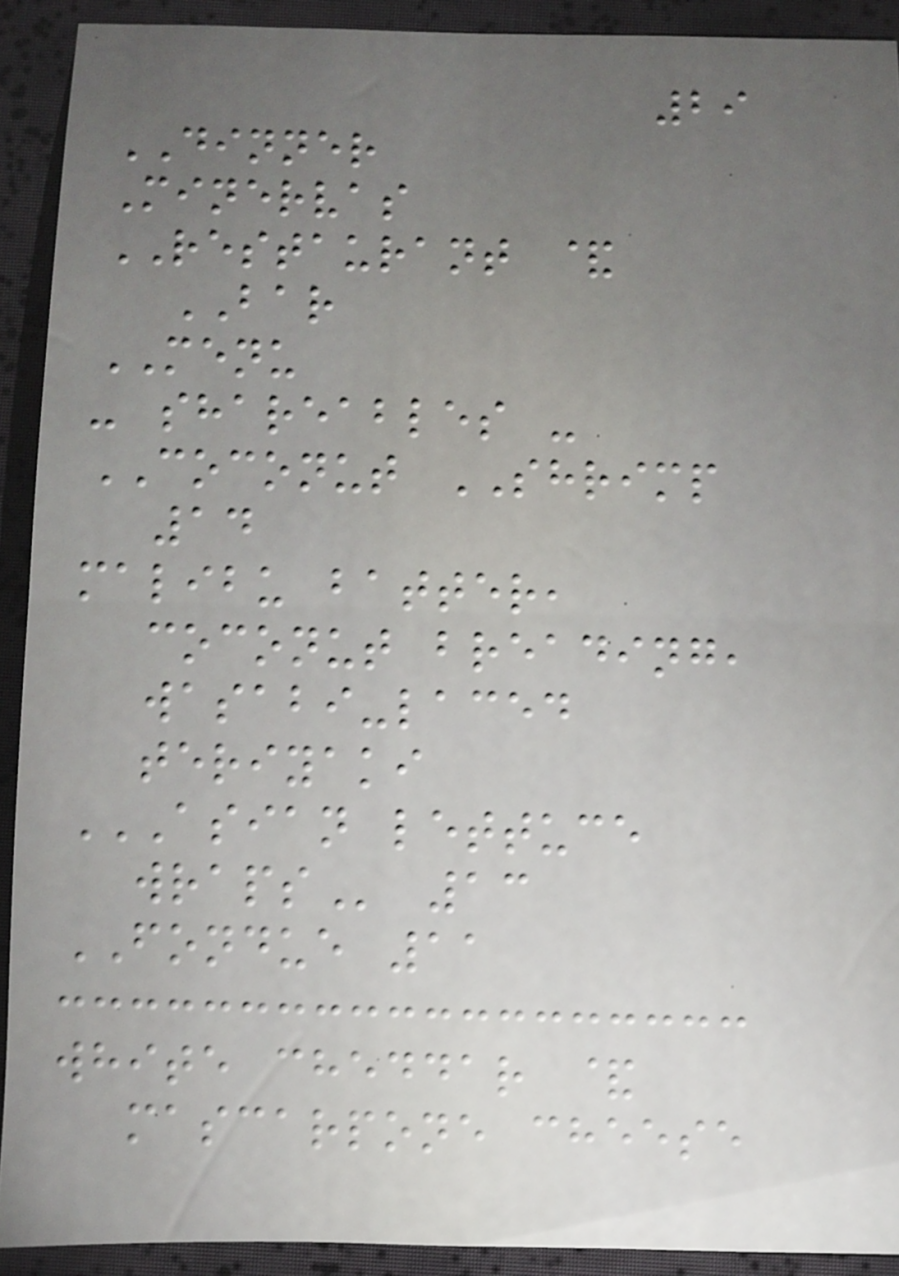29
DINNER
Minervas
RESTAURANT &
BAR
MENU
- shareables -
COCONUT SHRIMP
14
malibu batter,
coconut breading,
wasabi-laced
teriyaki
ASIAN LETTUCE
WRAPS 13
FONDUE 11
white cheddar &
mascarpone cheese
